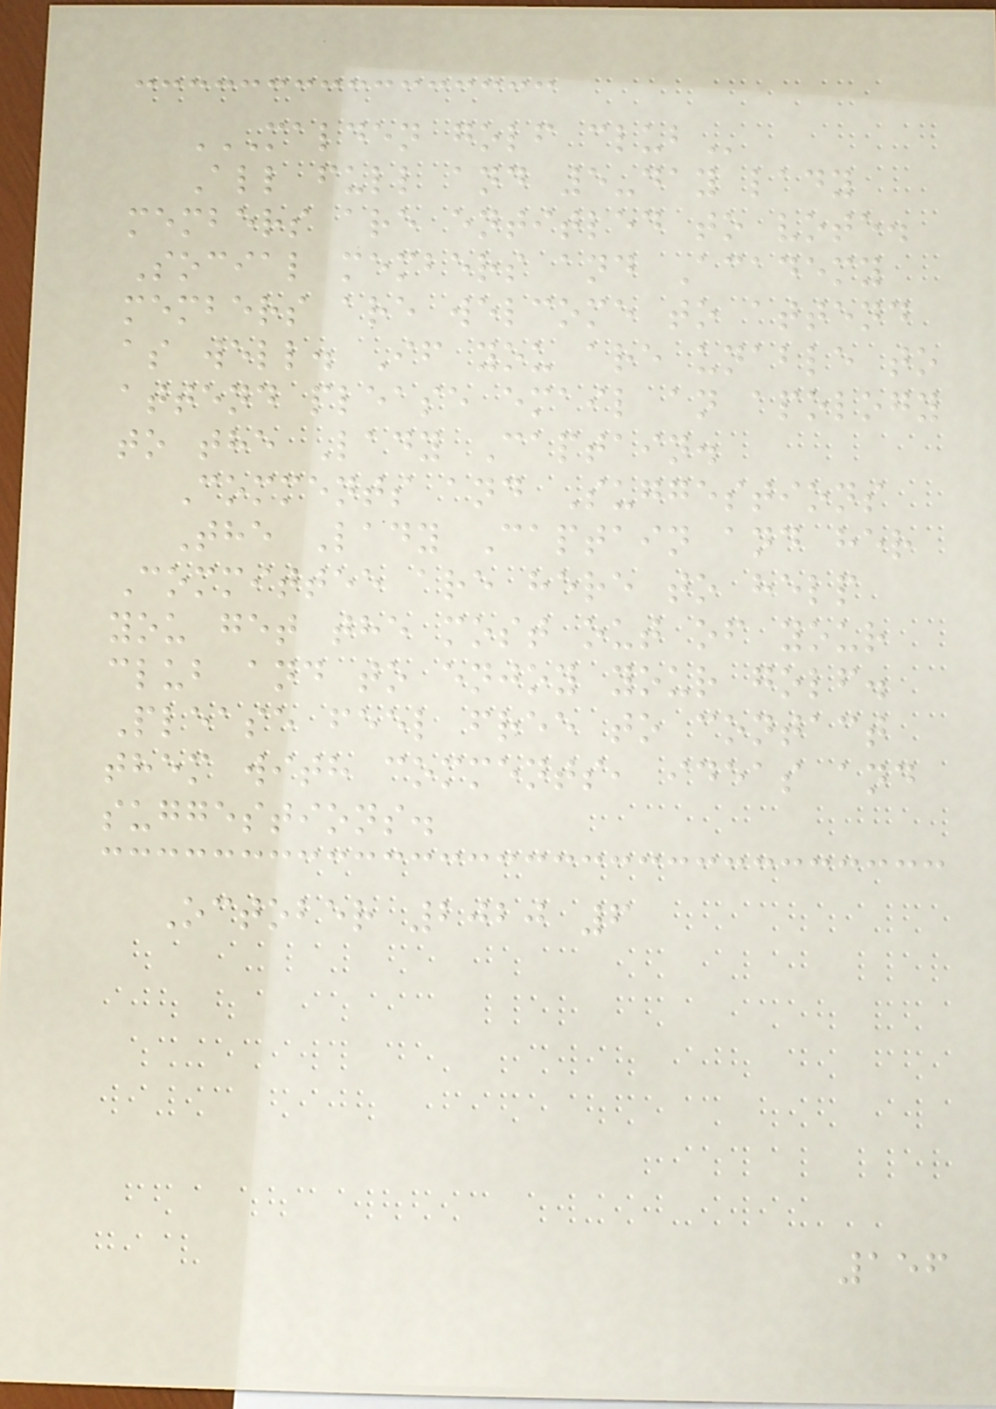MALDEN GOLF CLUB
All full and 5-day lady
members are entitled to vote.
Social members and Academy
members are welcome to attend
as well. If you are unable to
attend please email an apology
to the Lady Captain.
Comments and Suggestions
The Lady Captain and her
Committee are here to help
you get the most out of your
club and to enjoy your golf.
Please feel free to contact
them with comments, ideas and
suggestions.
October 2020 6
156
